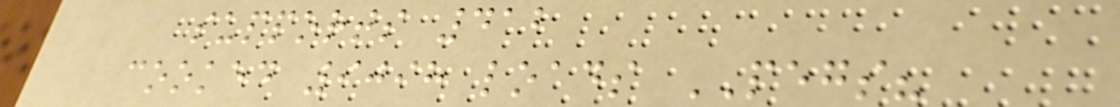supports 412
cooked 9098 loads PEGS?
